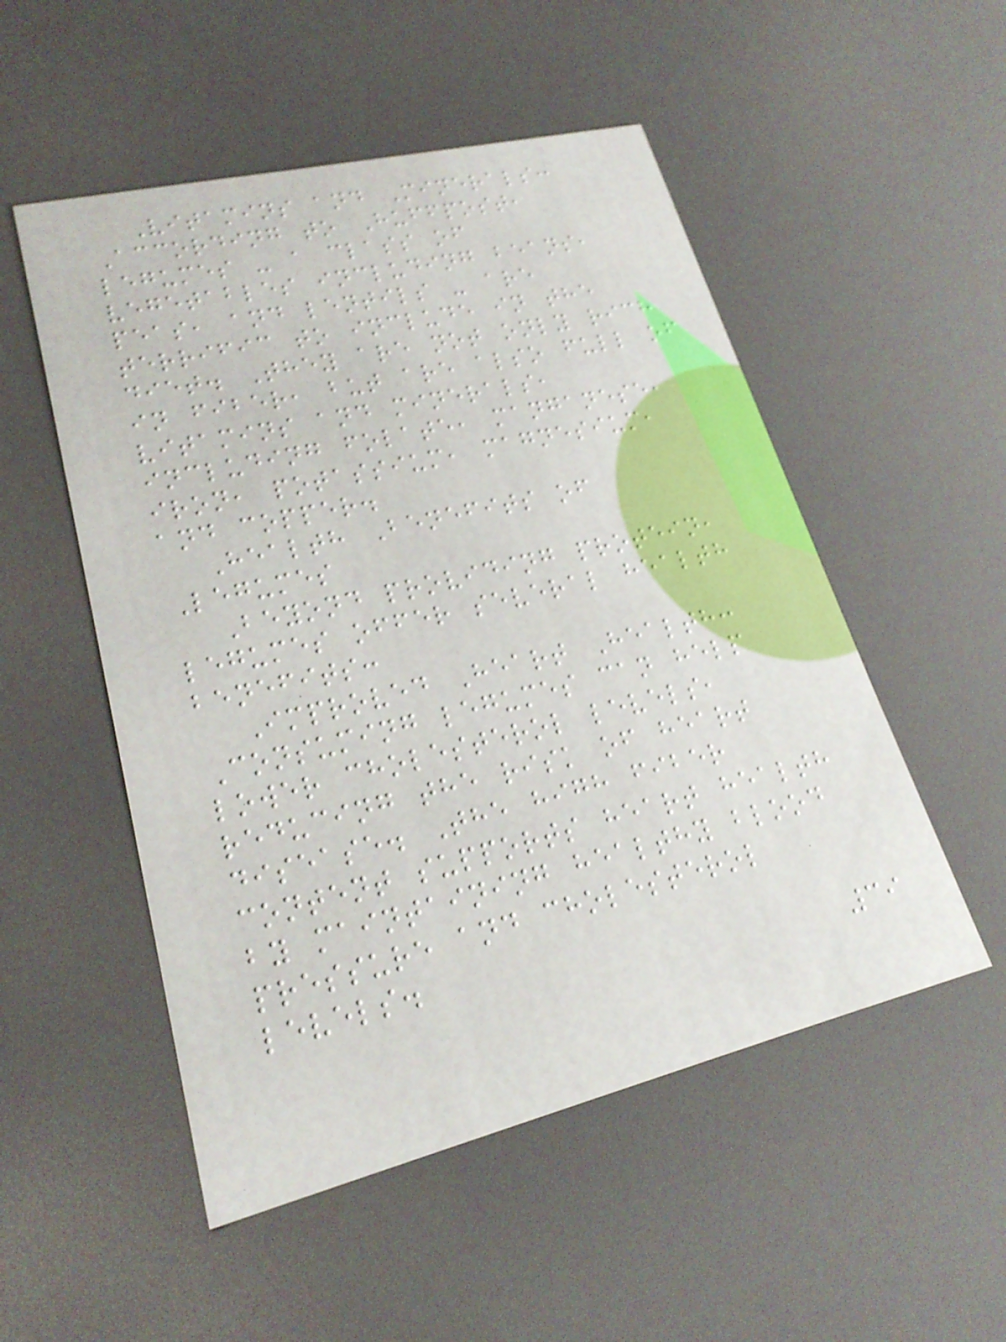Vitamins and Minerals:
According to Huffpost,
legumes - a class of
vegetables including beans,
peas, and lentils - are
terrific to include in the
diet. They are not only rich
in fiber, but are also full of
vitamins and minerals,
including folate, manganese,
iron, potassium, magnesium,
and copper.
Health Benefits of
Legumes
Beyond providing protein,
legumes offer several health
benefits:
Improved Heart Health:
Consuming legumes can help
lower cholesterol levels,
reducing the risk of heart
disease. The high fiber
content supports heart health
by maintaining healthy blood
pressure and cholesterol
levels.
39
